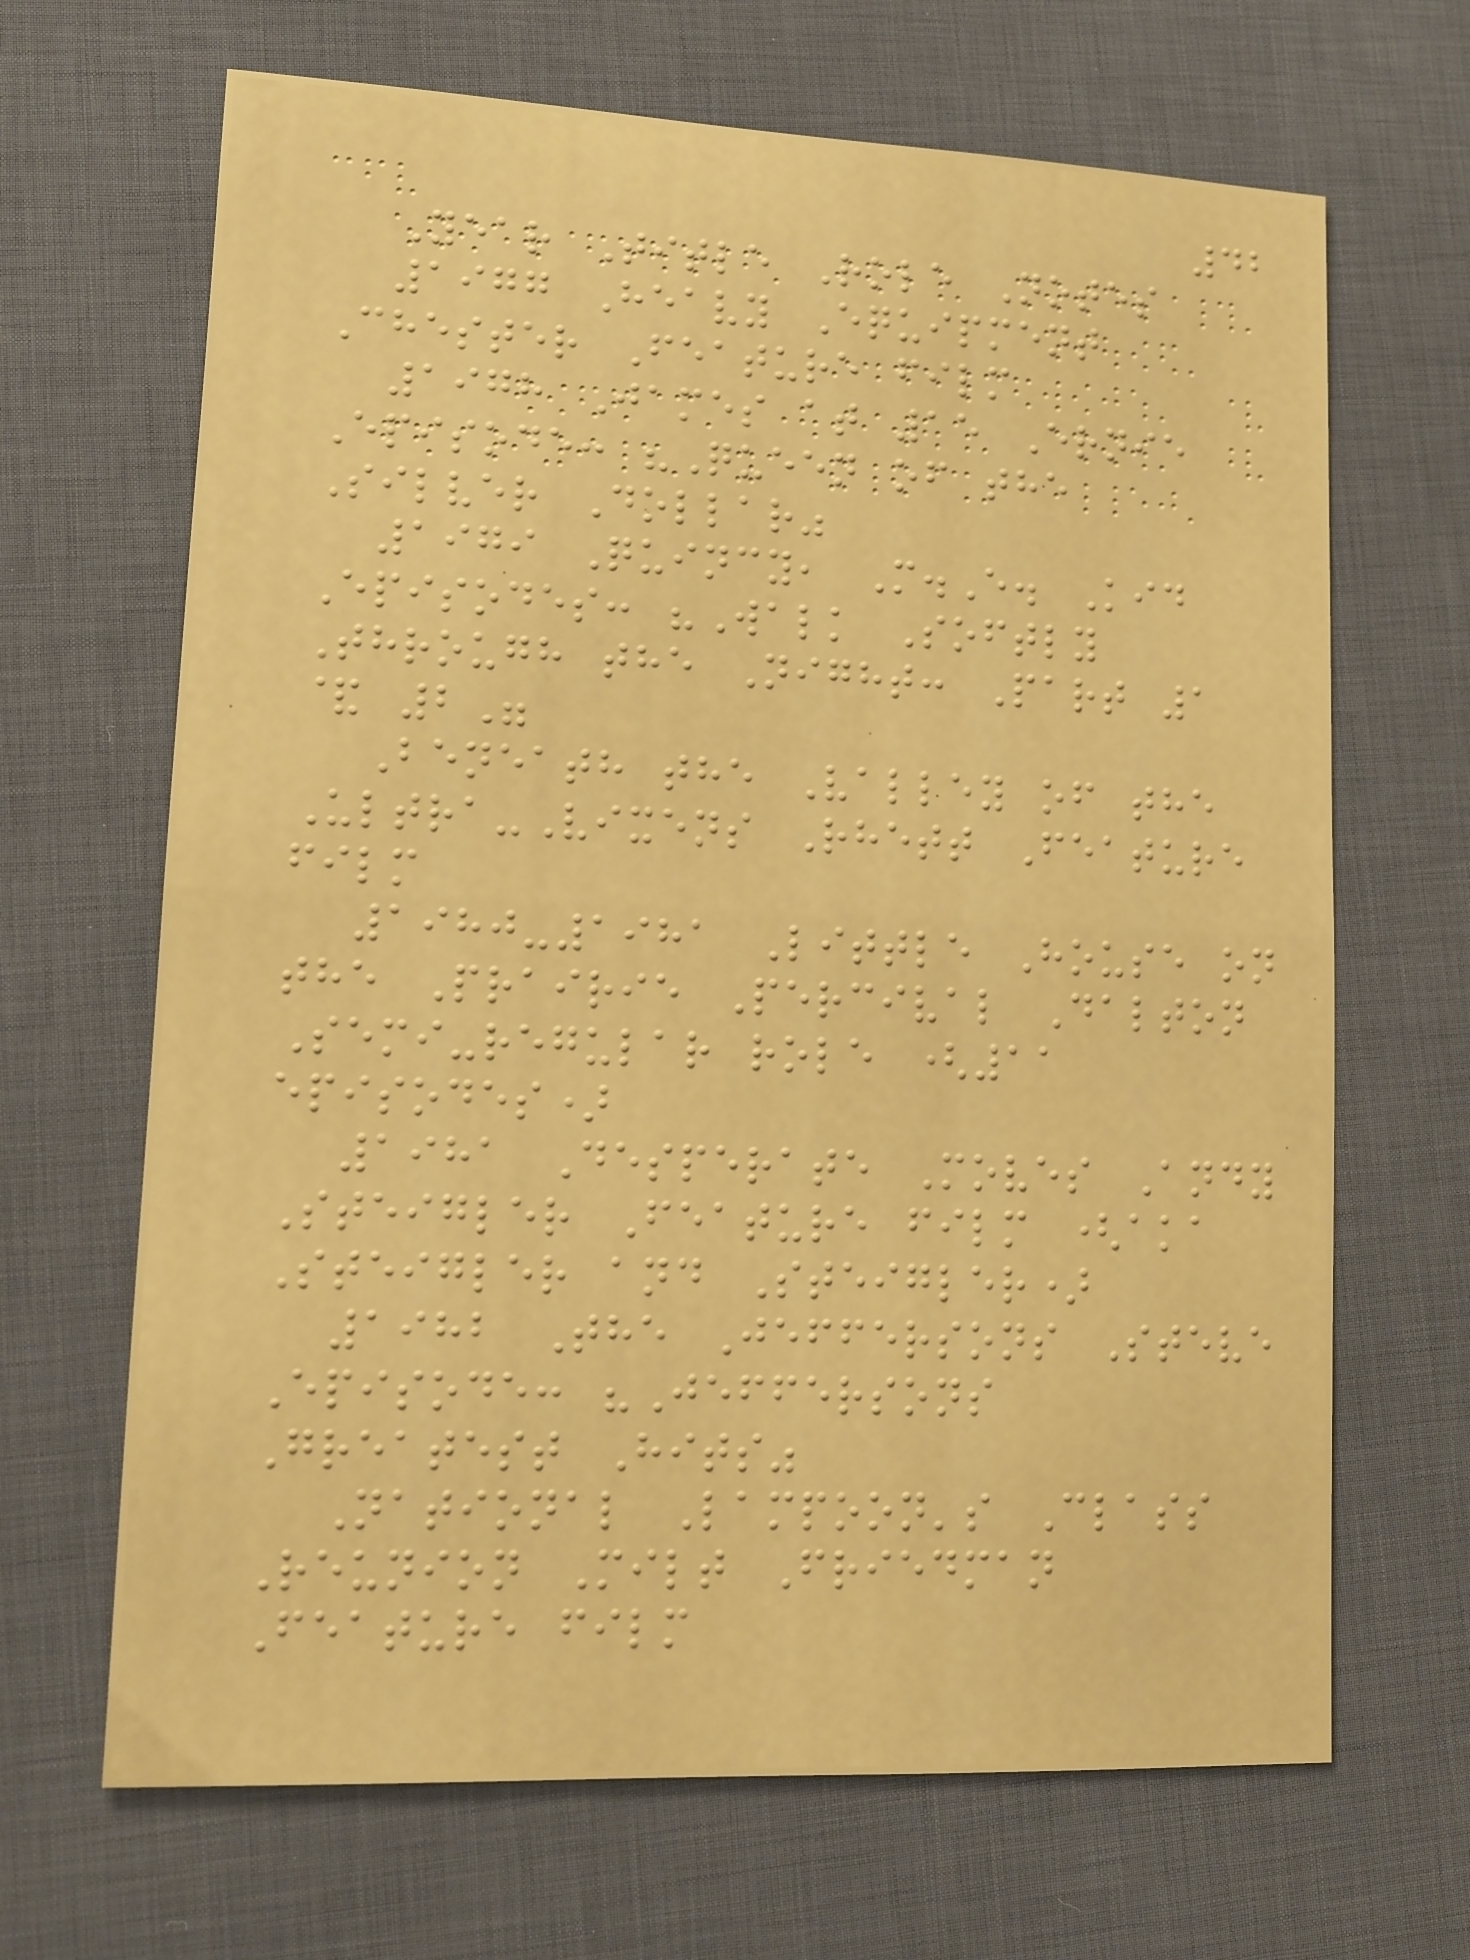42
Year Title Role Notes
1977 Heavy Equipment
Chester Feature film
1978 James at 15 Ernie
Episode: "Queen of the
Silver Dollar"
1979 Quincy, M.E. Kid
Episodes: "Walk Softly
Through the Night: Part 1
& 2"
Beneath the Valley of the
Ultra-Vixens Rhett Feature
film
1980-1981 Little House on
the Prairie Percival Dalton
Semi-regular role (11
episodes)
1981 Desperate Moves Andy
Steigler Feature film (aka
Steigler and Steigler)
1982 The Jeffersons Steve
Episode: "Jeffersons
Greatest Hits"
National Lampoon's Class
Reunion Milt Friedman
Feature film
